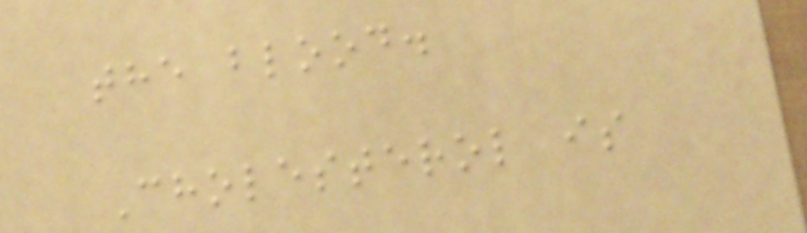the blood.
Cholesterol is
